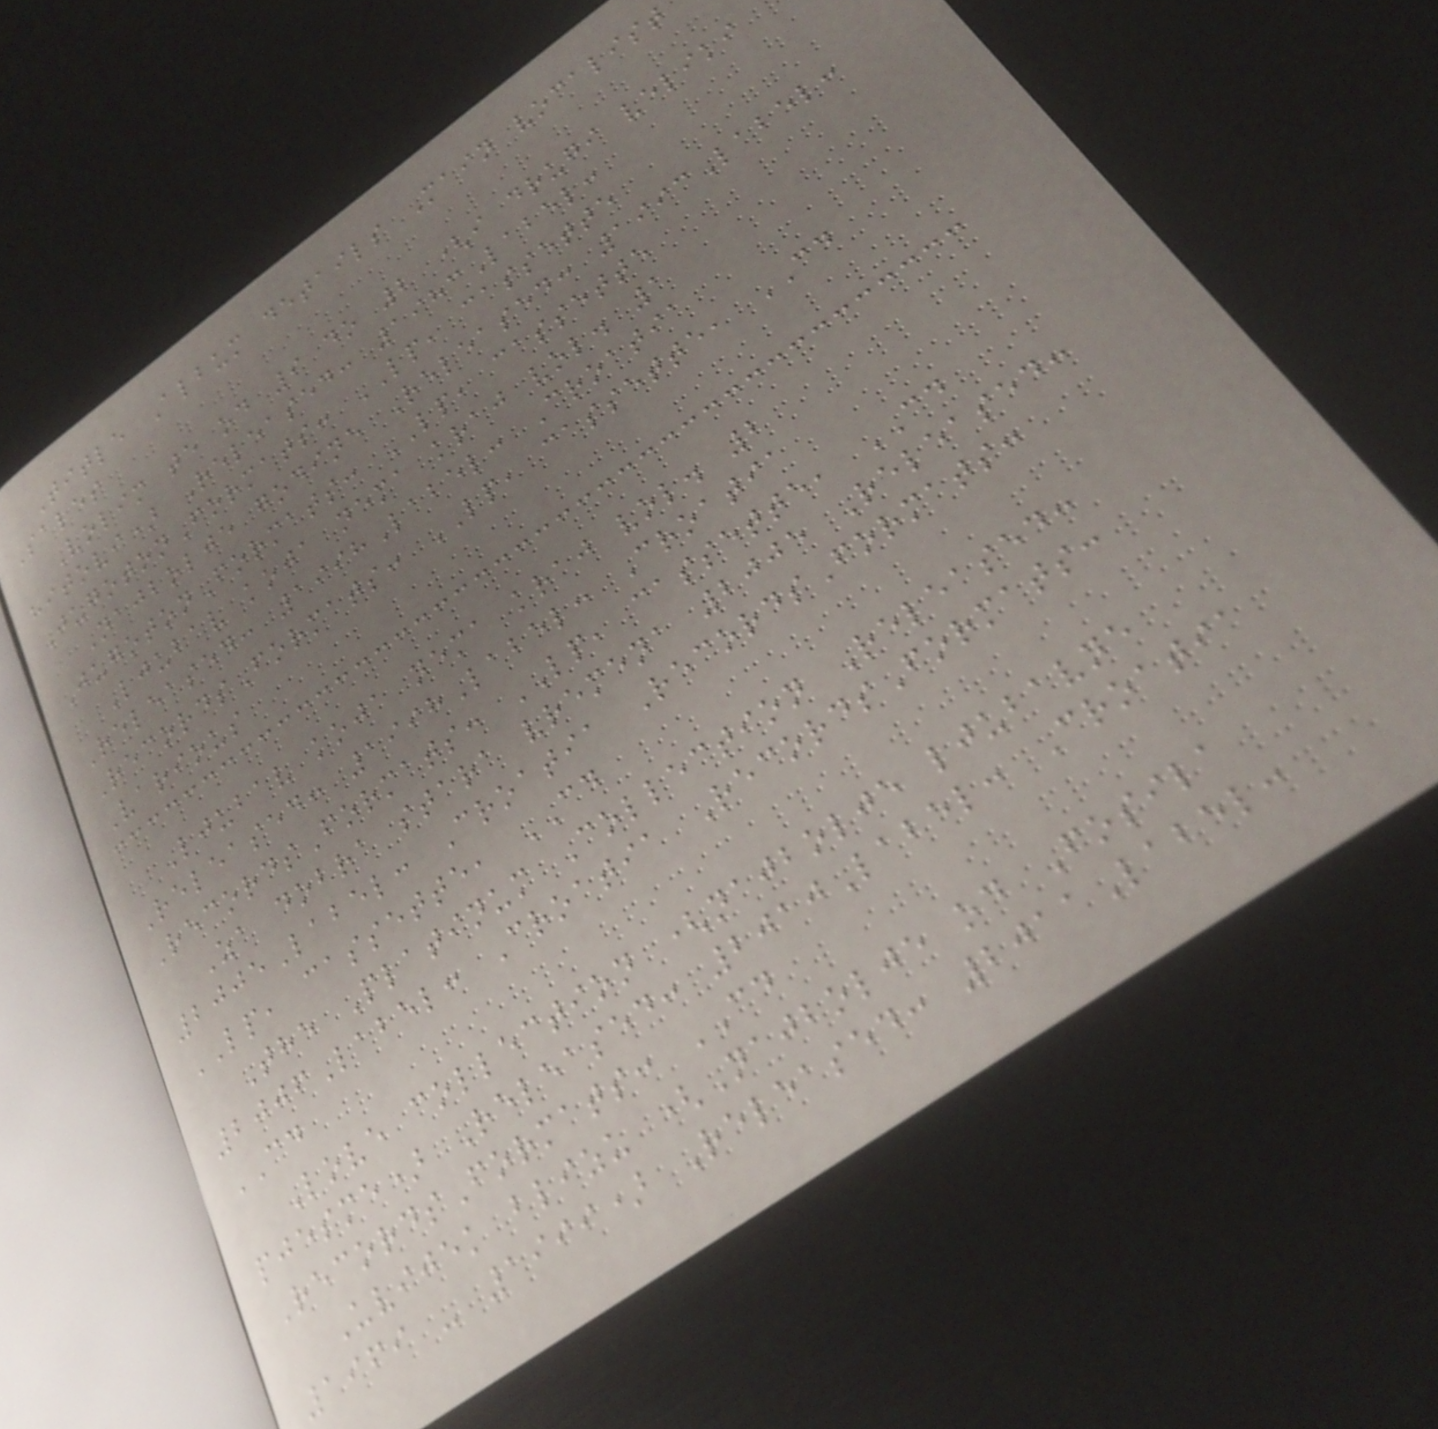Title Album details Main vocalist
Sales
Volim te od 9 do 2 (i drugi veliki
hitovi) Released: 1983Label:
JugotonFormats: LP, cassette
Najbolje godine Released: 1993Label:
JugotonFormats: LP, cassette
Ljubav koja nema kraj vol. 1
Released: 1998Label: Croatia
RecordsFormats: LP, cassette, CD
Various
Ljubav koja nema kraj vol. 2
Released: 1998Label: Croatia
RecordsFormats: LP, cassette, CD
Za dobra stara vremena 2005 Released:
2005Label: Croatia RecordsFormats:
LP, cassette, CD
The Platinum Collection Released:
2006Label: Croatia RecordsFormats:
CD
Love collection (najbolje ljubavne
pjesme) Released: 2010Label: Croatia
RecordsFormats: CD
Uvijek blizu (Najbolje od Fosila
1969 - 1999) Released: 2011Label:
